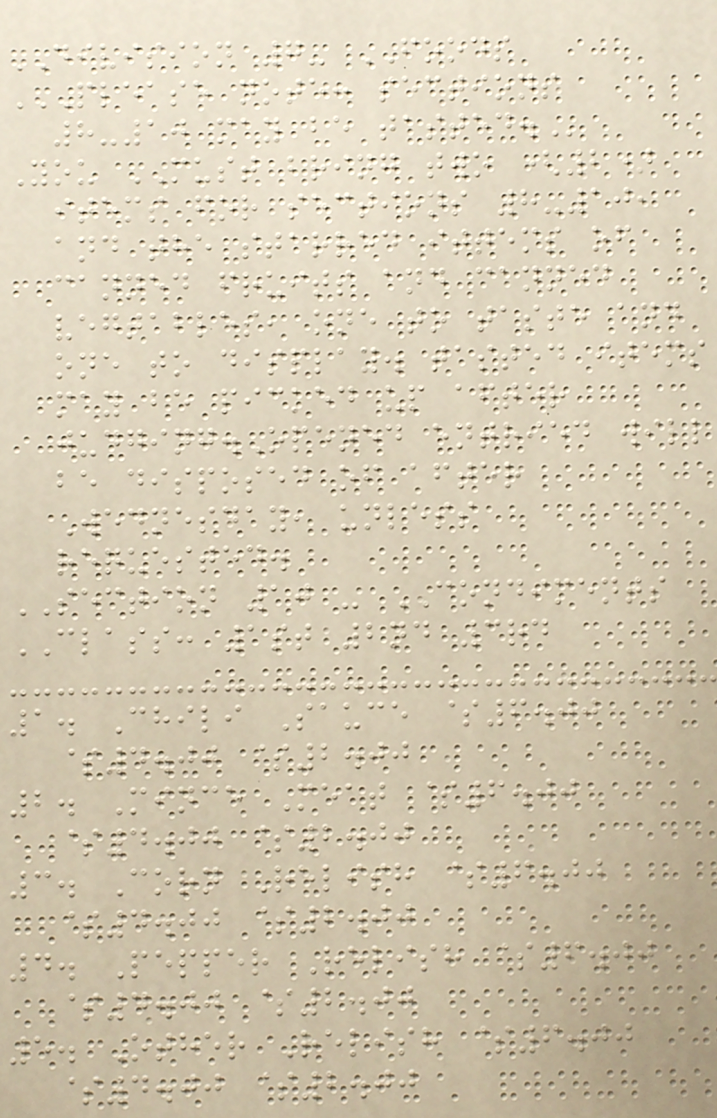DIVISION 7- FOODS
PLEASE NOTE: SECTIONS
8-10 MAY BE TASTED.
You MUST bring two (2)
items for sections 8-10,
and the starred ittems of
canned fruits and canned
vegtables, one to taste and
one to display. tasted items
may be picked up after
judging.Opened entried will
be disposed of after
Wednesday, unless
requested.
SECTION 10 - CONDIMENTS
CLASS: 1st 2nd 3rd
1. Chili Sauce $6.00
$4.00 $2.00
2. Mince Meat $6.00
$4.00 $2.00
3. Corn Relish $6.00
$4.00 $2.00
4. Pepper Relish $6.00
$4.00 $2.00
5. Other Relish $6.00
$4.00 $2.00
